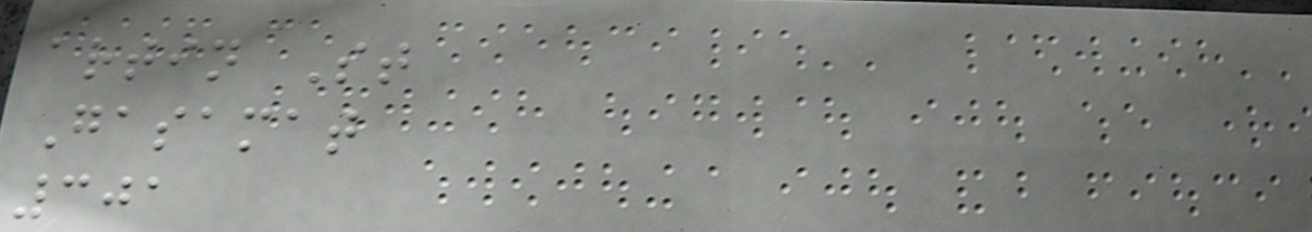artin St
Gasamat
301
